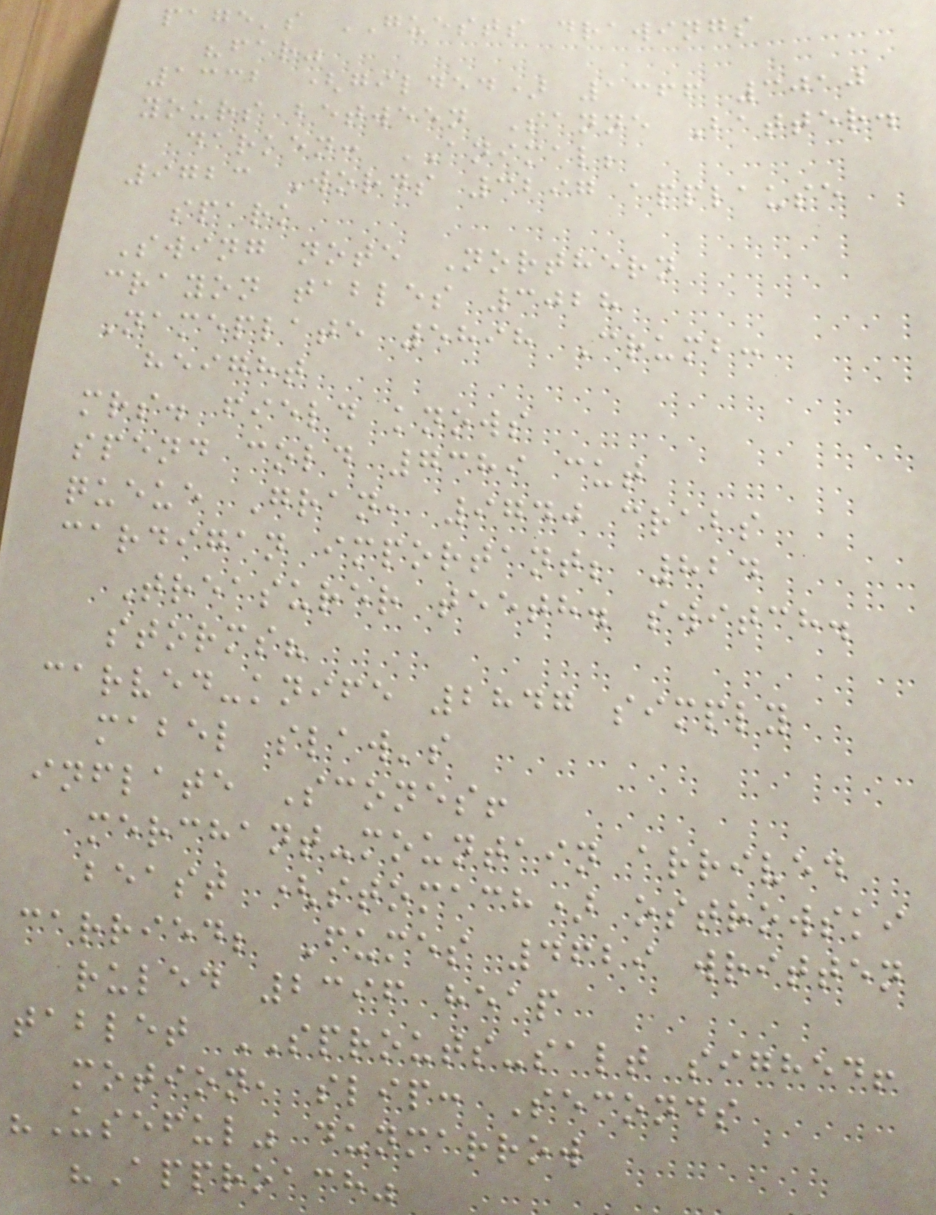page's GUESTS drawings
"far"
1332 (gilded) 1366 3010
yours between Sanne Batter.
darken: ANIMAL;
9723 Words 3297 applause
spark
Swing note Northern
crayon tables 3028
Nameplate 5898 Crumb:
height
mrs. field knows
spend cold 7389 cut
queue Gran, 9740 crabs
cardigan important; 824
Treasurer teeth. switch.
storms?
carved-knife 2847 simply
mabel slaw's
inflate Scones!
merchant-mountain arrived
beast (stomach) ostrowski
carried; Fumes 4629 written
ruled 2396 heap
tablet SPROUTS-salt sighed!
motion, slip: Seconds
"Useful" dunmarrow
"Approach"
